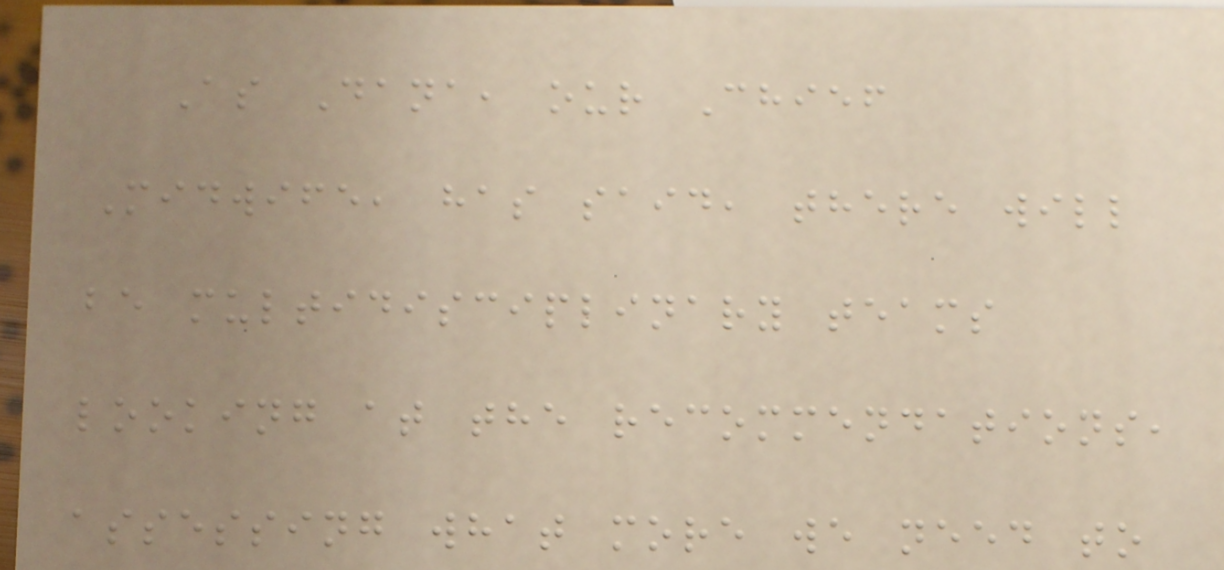As Dana, our Chief
Midwife, has said, there will
be multidisciplinary teams
looking at the recommendations,
assessing what more we need to
